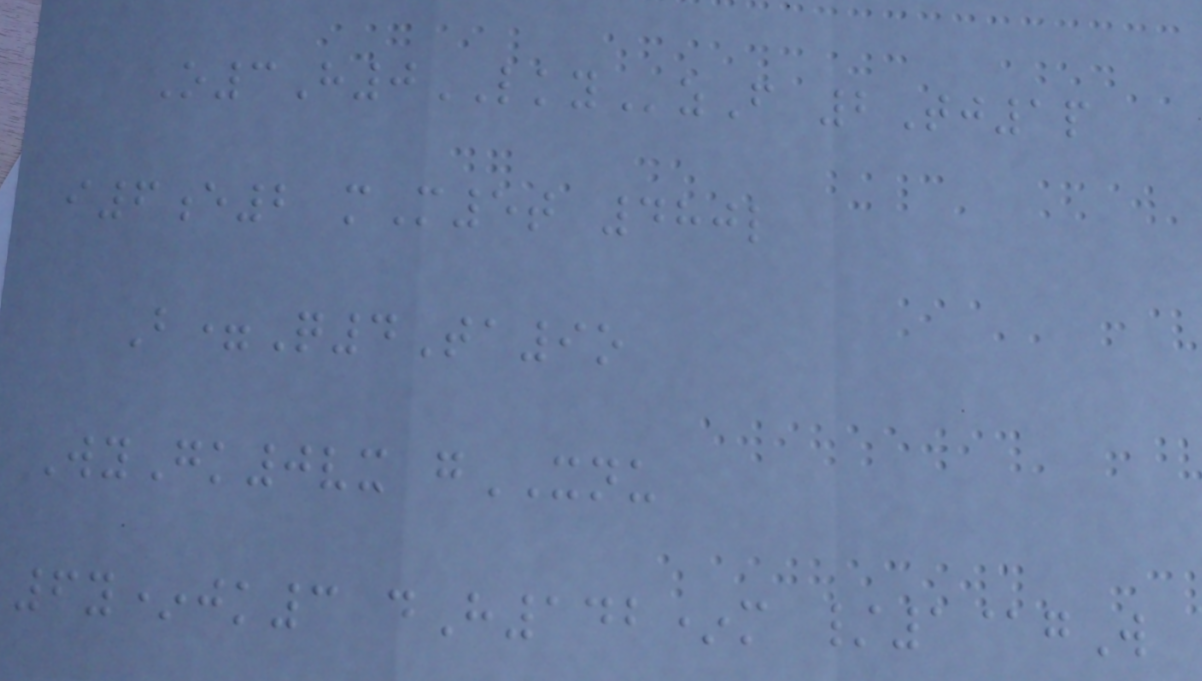O3H0LKYzF 2Tj1p
i6e2 mM5t 480l
B=Q4Ta9o
WyGk0vx gXNU
6y*jk3 dH142*m /1@gW
